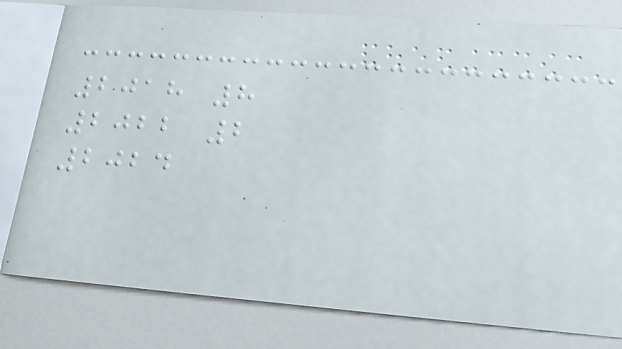2018 8
2022 2
2024
